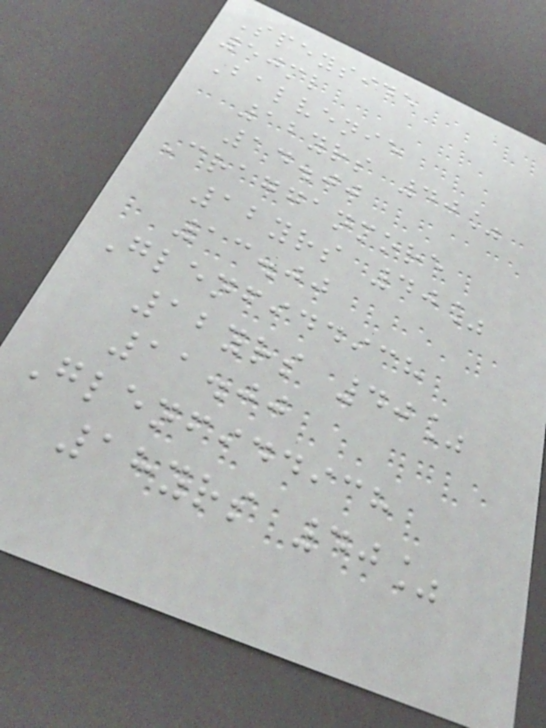Speyside
50ml
Balvenie
12yrs 40%
14.00
Cragganmore
12yrs 40%
13.00
Glenfiddich
12yrs 40%
11.00
Glenfiddich
18yrs 40%
